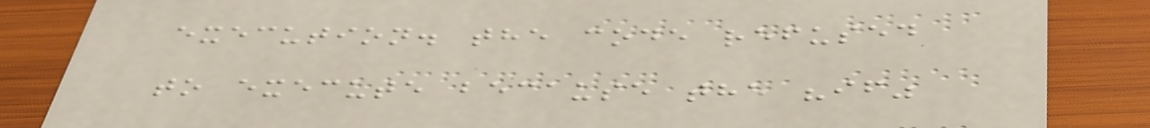execution. the code refused
to execute because the "if"
